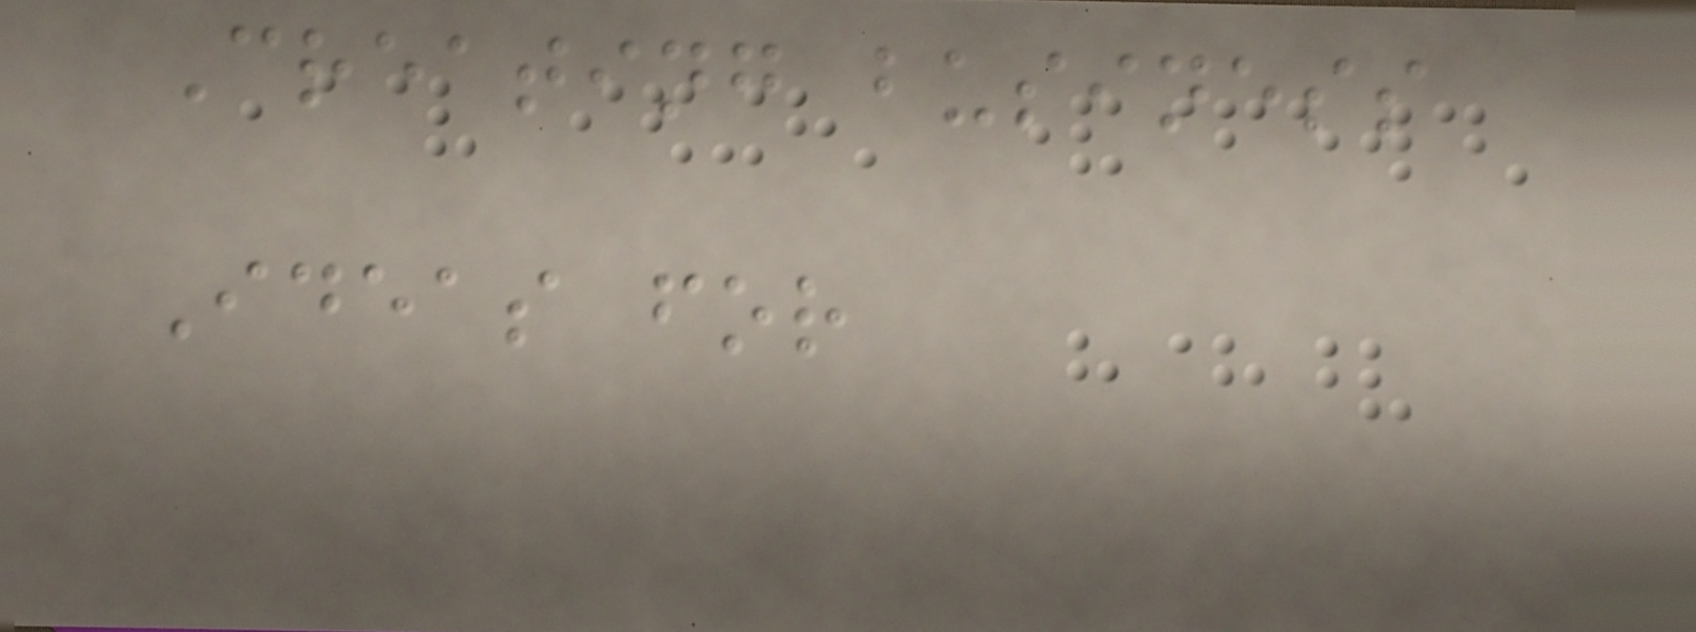Creating business
Ideas for
